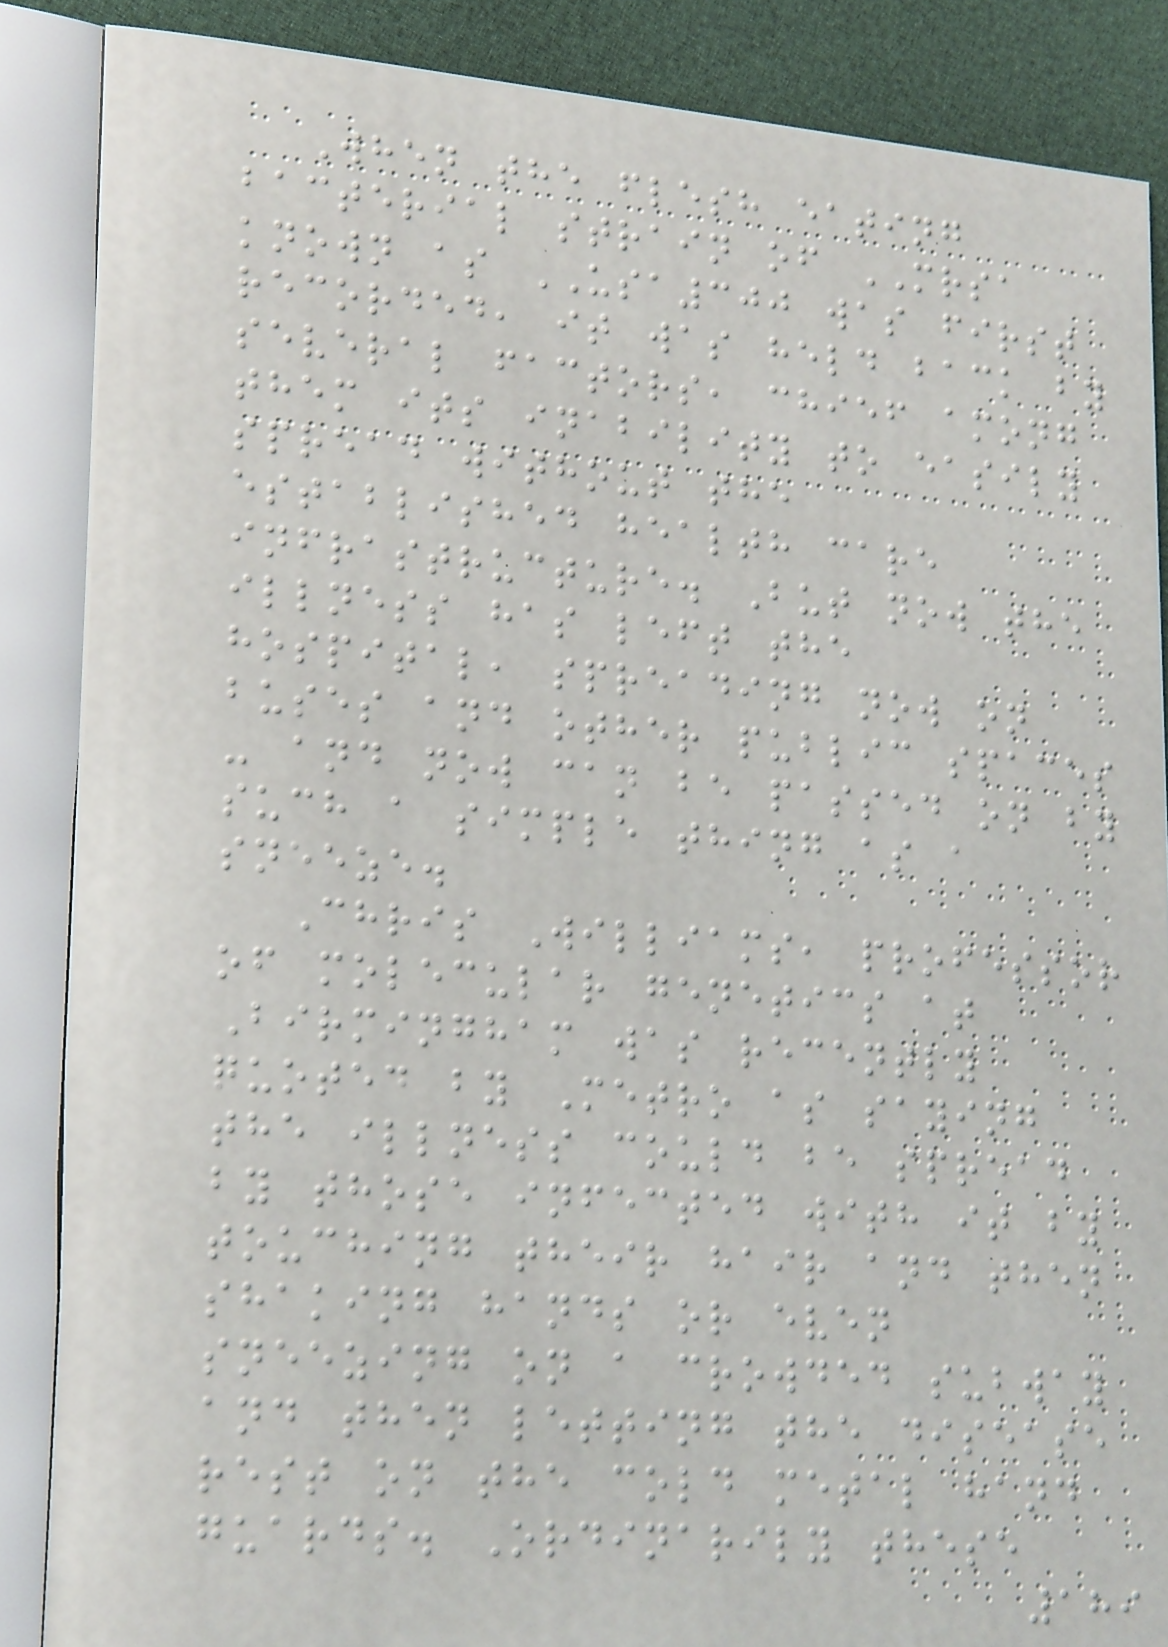When the flesh eating
bacterial strain of MRSA
known as USA300 was first
recorded, it was held back by
several factors, chief among
them its inability to easily
spread without the
established health care
infrastructure. But now the
illness has left the
hospital, spreading now on
buses and other public spaces
- and now can be passed on by
such a simple thing as a
sneeze.
Chris Williams, professor
of molecular genetics at
Birmingham was recently
quoted by Metro as saying
the illness could be spread
by those infected with it by
touching their hair and then
shaking hands or even
sneezing on a crowded subway
and then letting the disease
rest on the cold metal hand
guards. Ordinarily these
189
